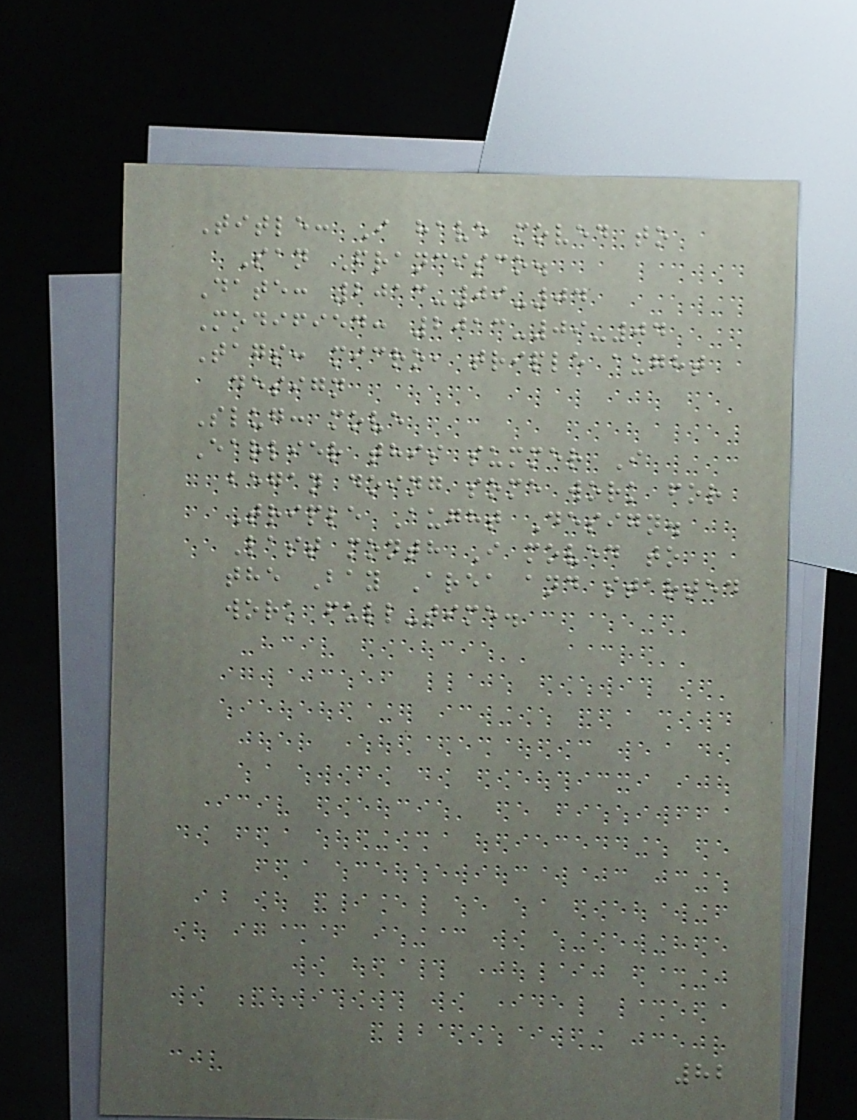Title: I have moved to
San Francisco.
Date: 2013-09-04
Modified: 2013-09-04
Tags: micro, triple aught
design
Slug: move
Earlier this summer I
began doing some work for
Triple Aught Design.
Last month I moved to
the Bay Area and started
work full-time.
82
